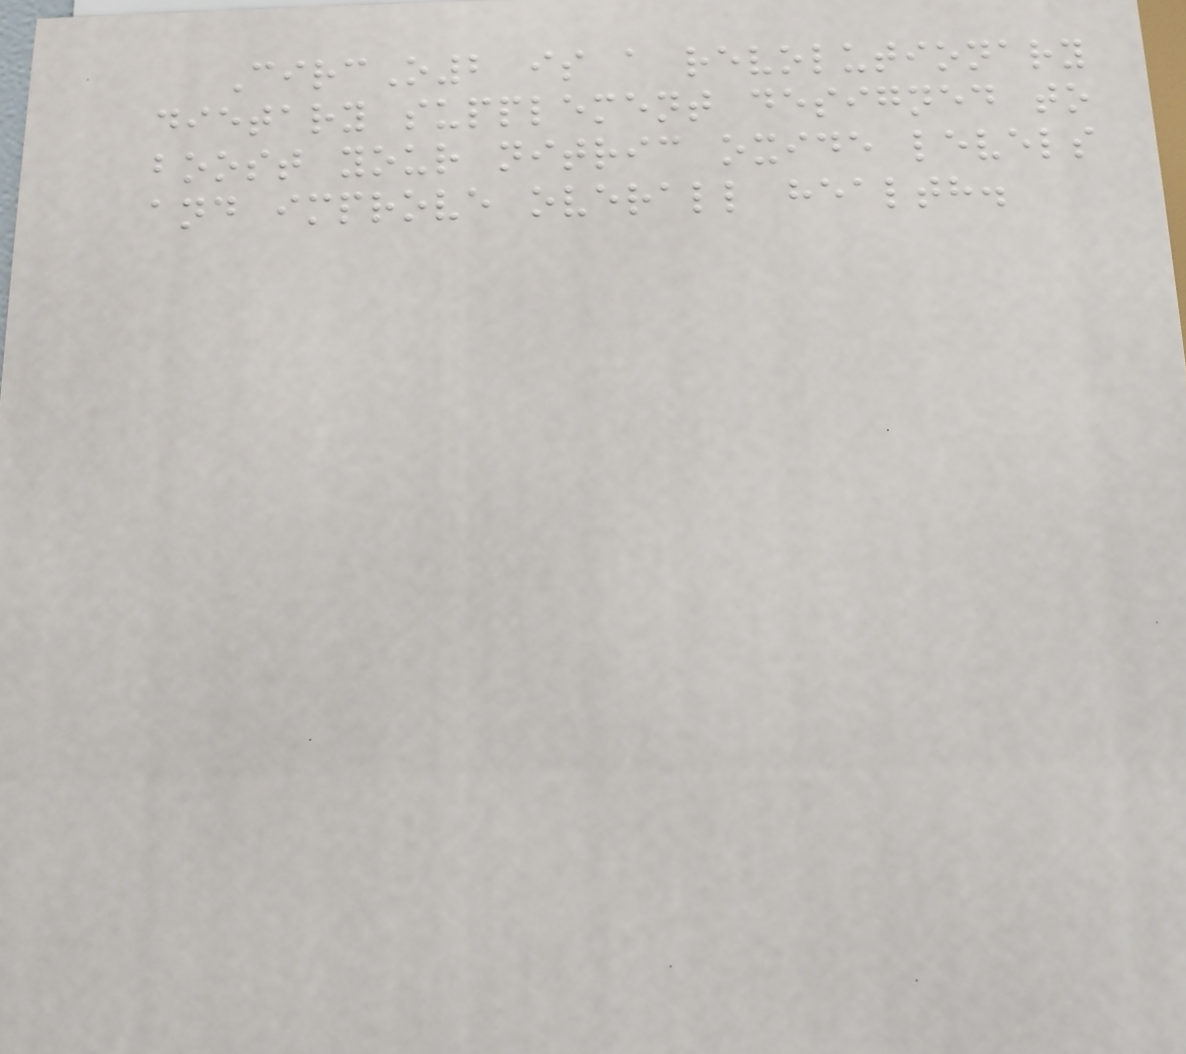CircO2 is a revolutionary
dietary supplement designed to
boost your nitric oxide levels
and improve overall health.
